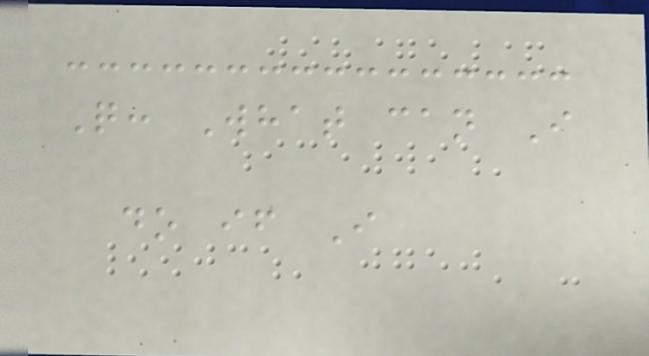Q: What can I
do if I
